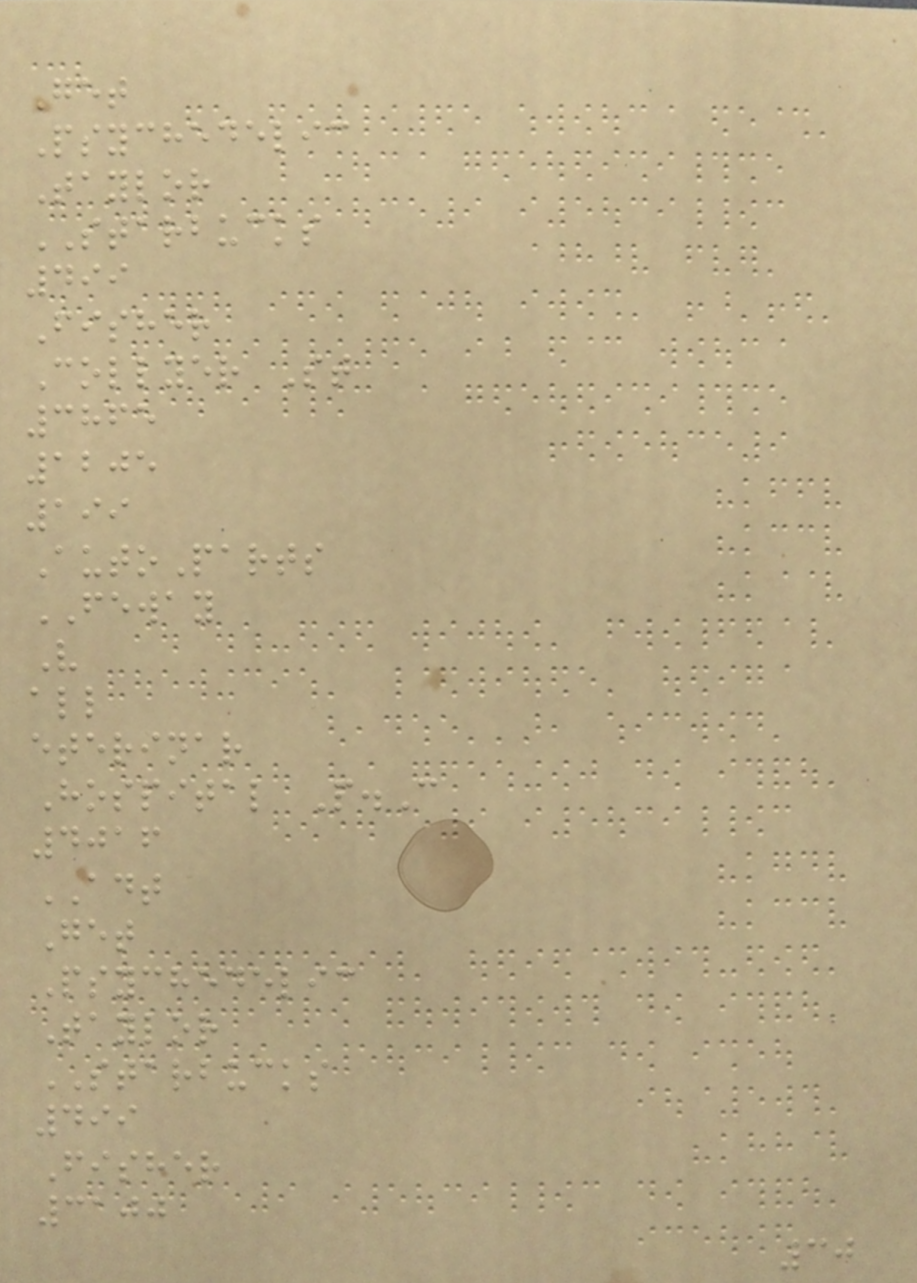Get
Psychedelic
Taylor
STARBUCKS
499
Fisher
Collyer St
3865
1205
199
AutoParts
FEWAY
V
all
eterinar
Hospital P.C
4016
ADT
Get
Psychedelic
Taylor
STARBUCKS
499
Fisher
3100
30
